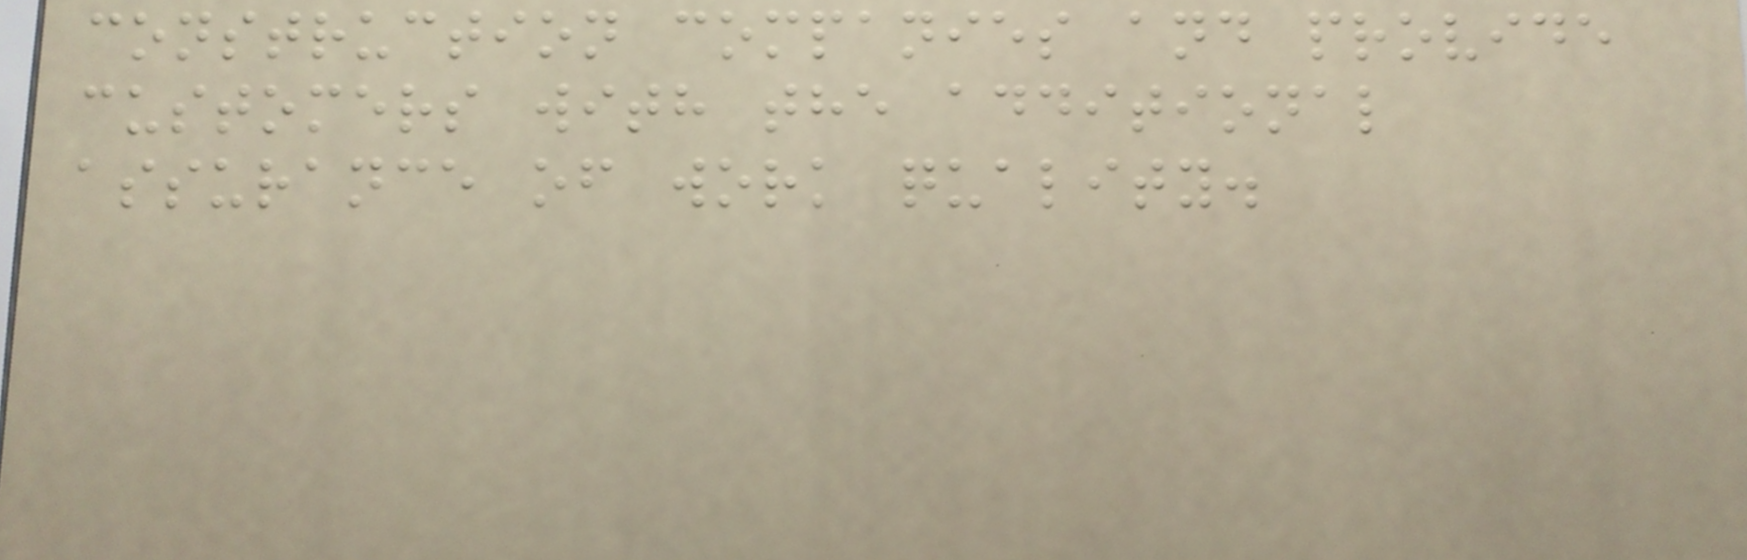construction companies and provide
customers with the additional
assurance of work quality.
